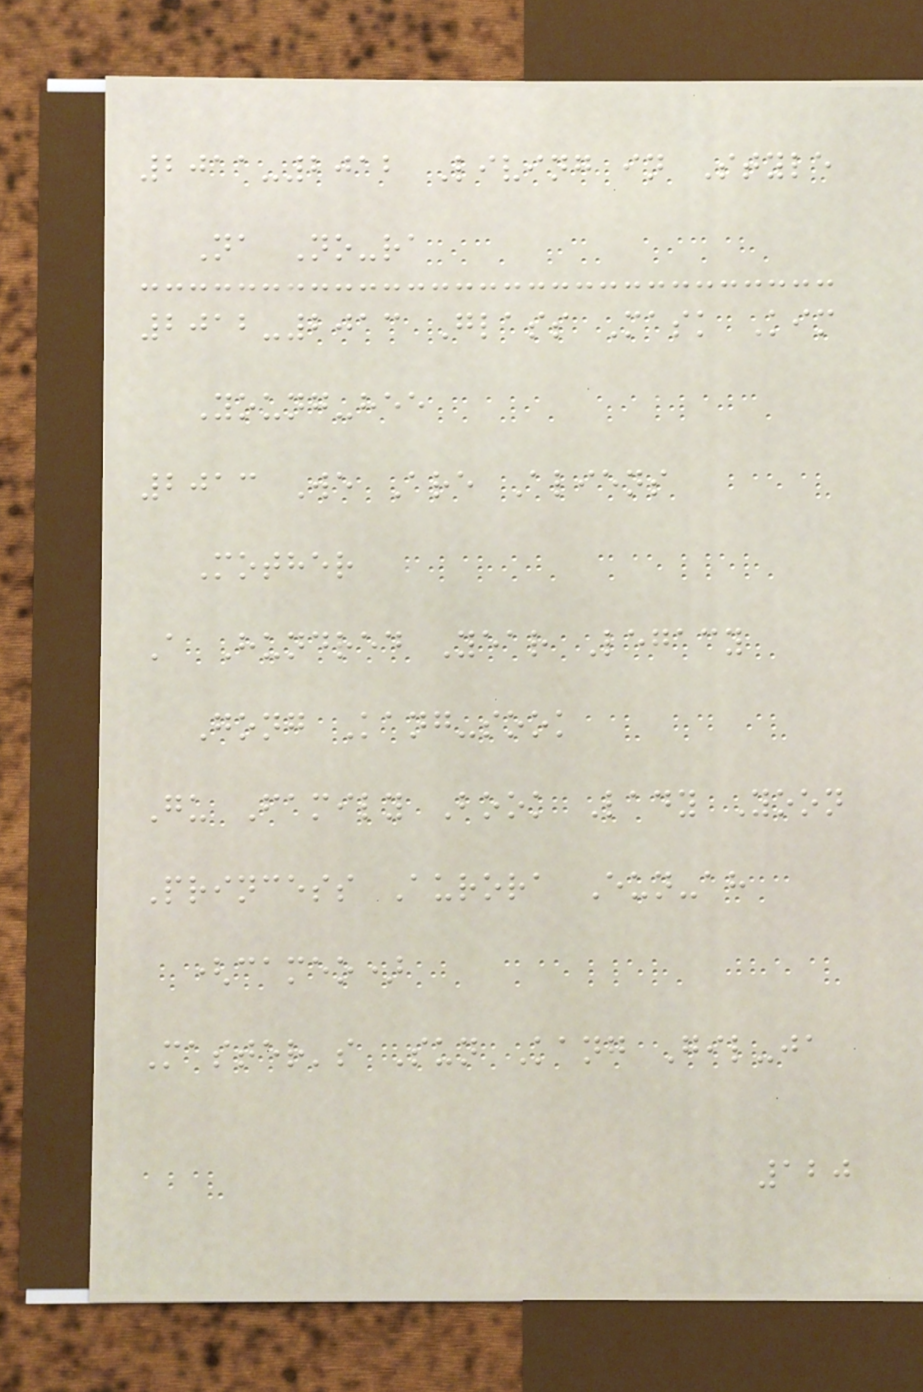2011-2012 Living in Style
Na No-ra
2012-2013 Glass Mask Kim
Young-hee
2013 We Are Aliens
Mother
A Hundred Year Legacy
Gong Kang-sook
Gu Family Book Lady Yoon
Princess Aurora Eun-ah
(cameo)
Master's Sun Kang Gil-ja
120
